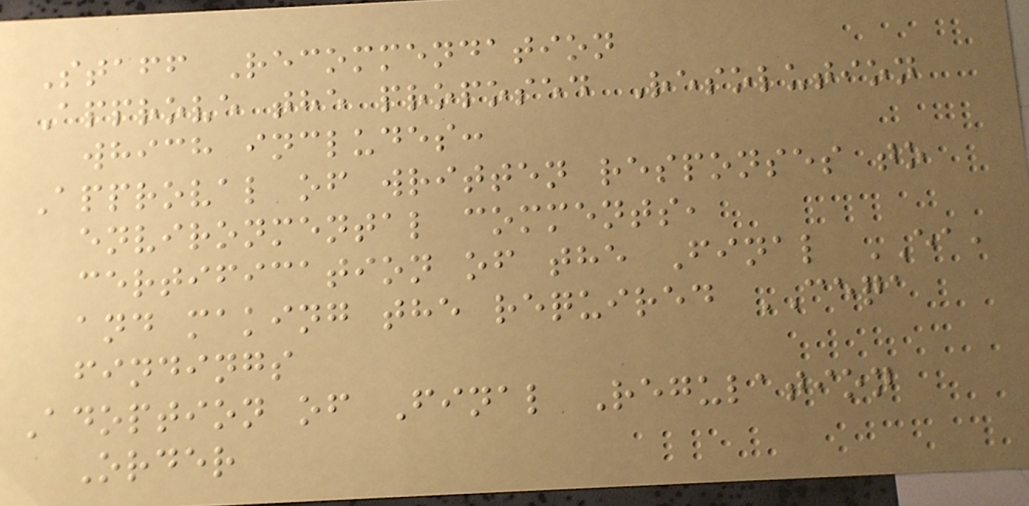Staff Recommendation
Approve the proposed Resolution
which includes:
Approval of written responses to
environmental comments,
certification of the Final EA,
and making the required CEQA
findings
Adoption of Final Regulation
Order
